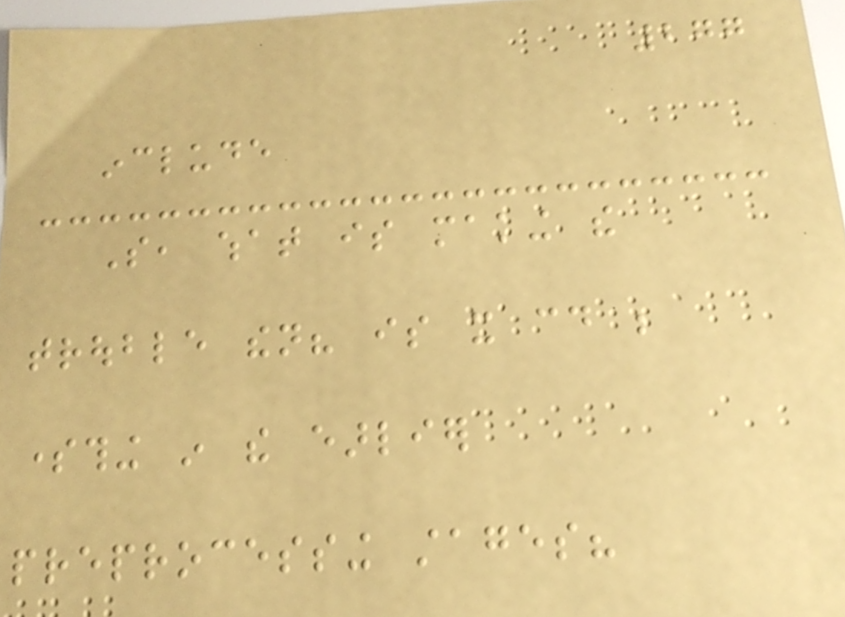277
include
So, what is making the
trouble then? is it could be
something in the earlier
preprocessing stages?
